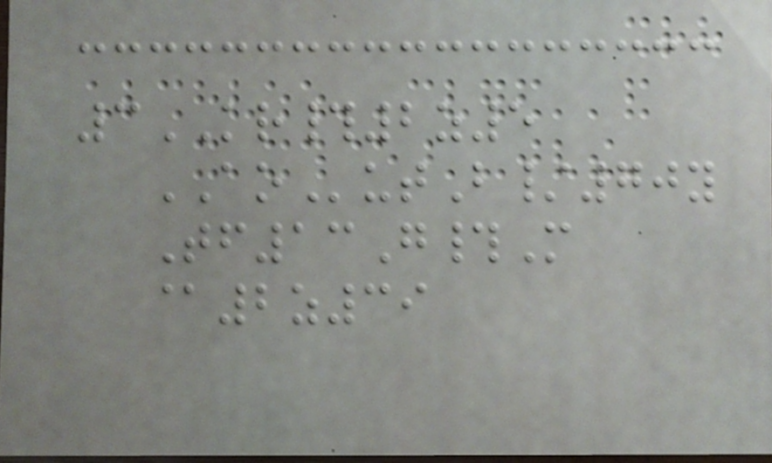3KR#2z5
AOutB/70y
Tf13G#M
@2z39
